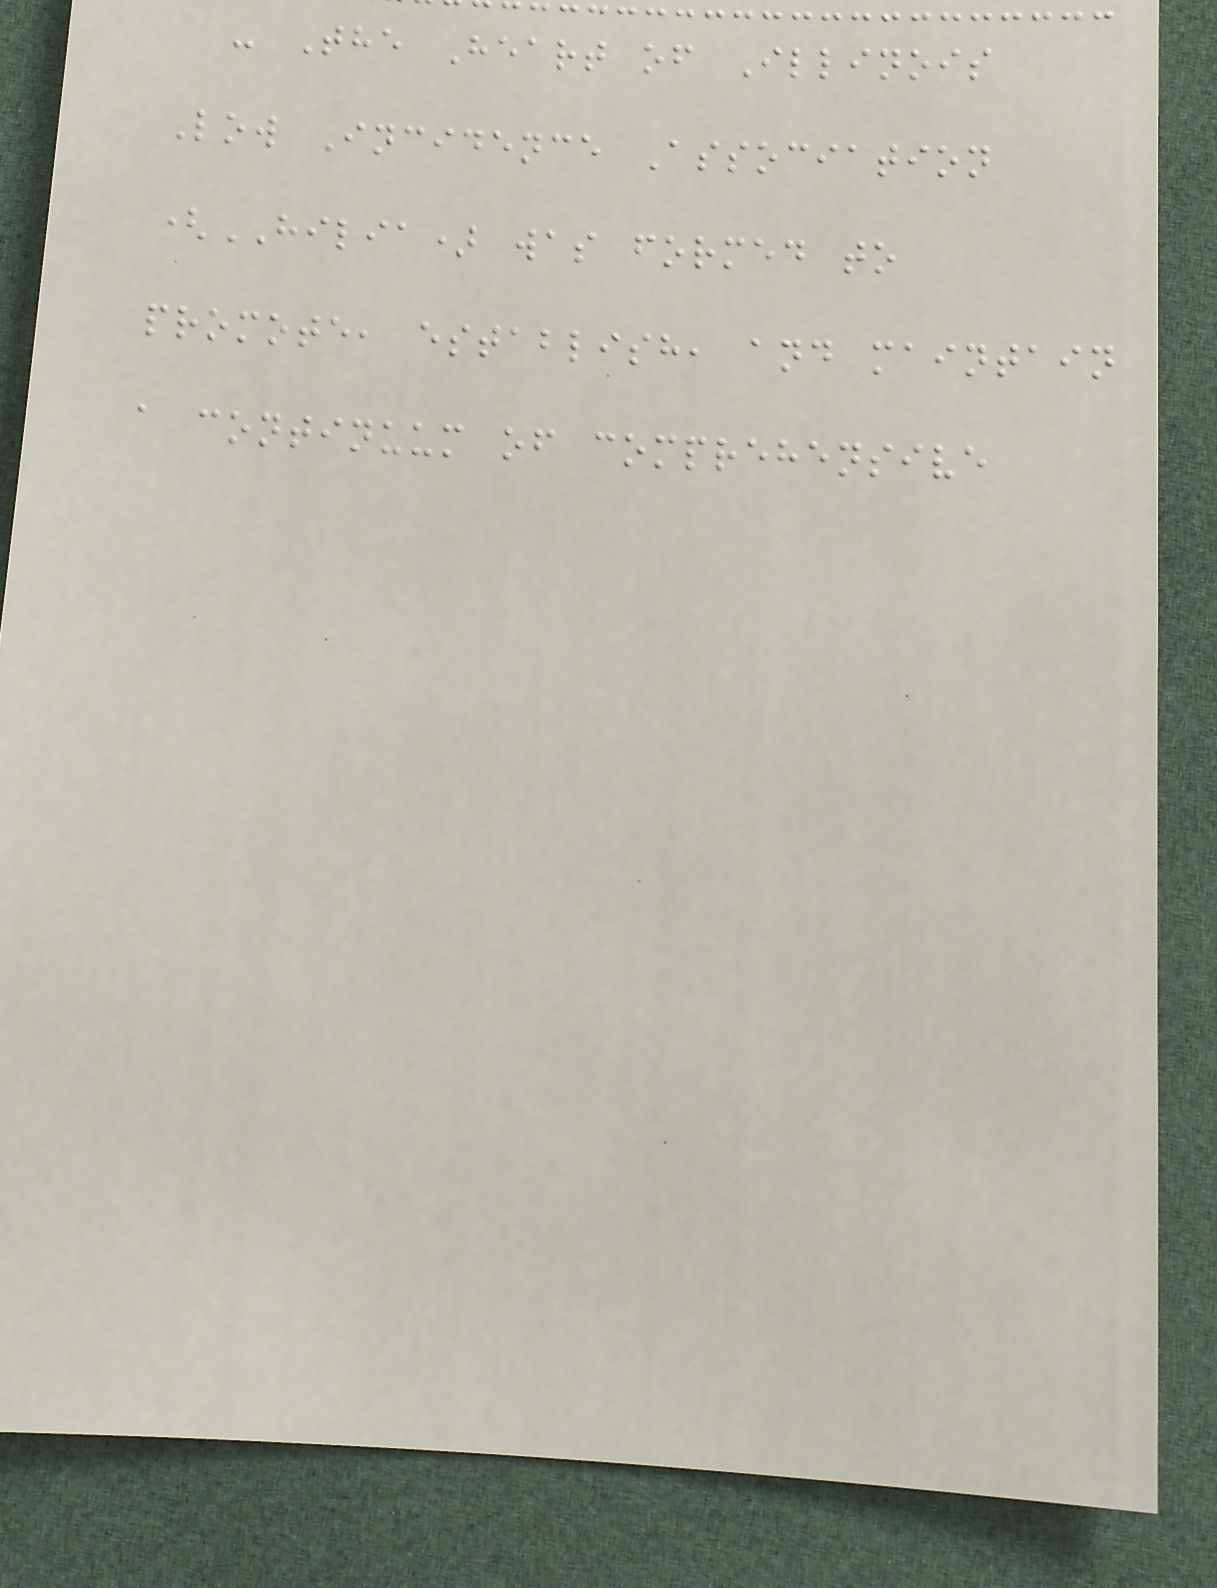- The Heart of Illinois
Low Incidence Association
(HILIA) was formed to
promote, establish, and maintain
a continuum of comprehensive
